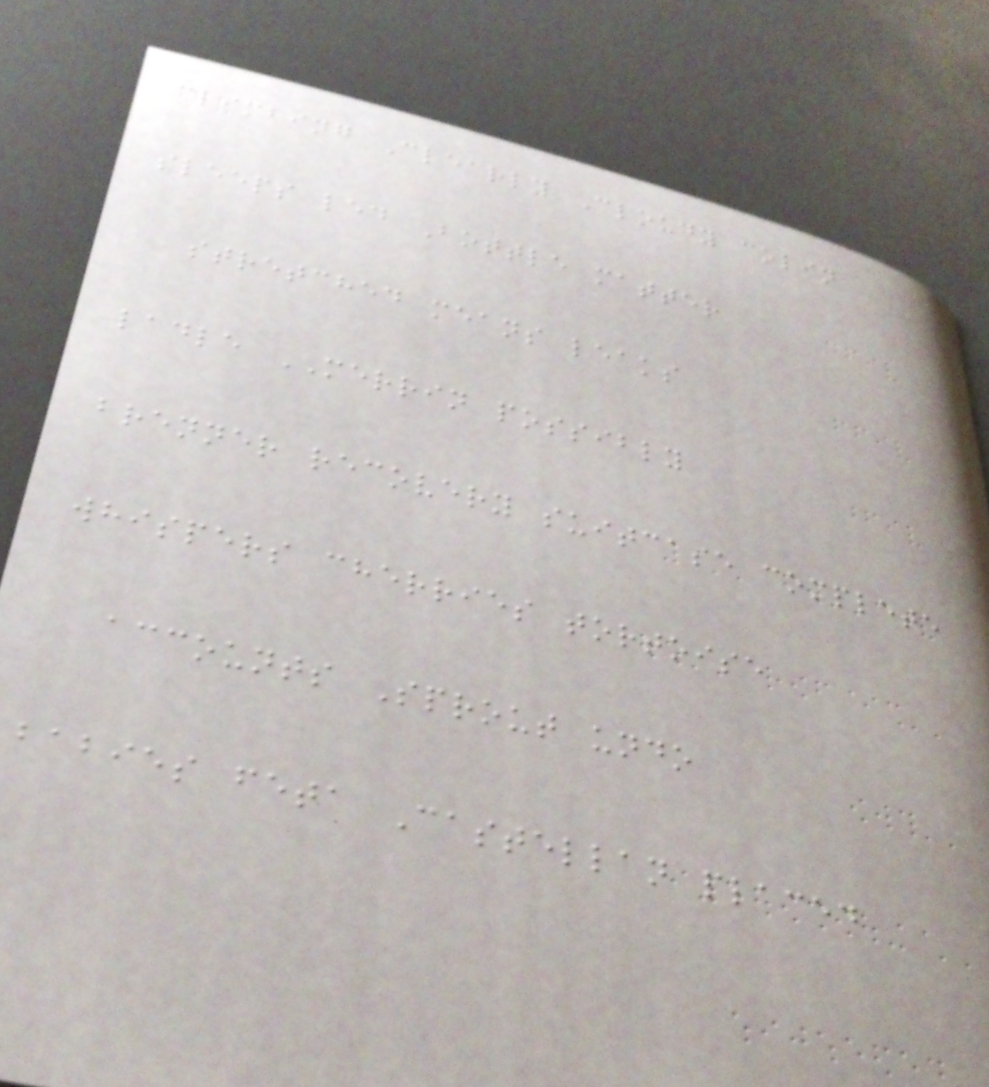climbing Clearly Cloudy colin
sleeps led Bottle matter
stretched means leaks
ladle MERRIN possibly
brenner recovery suitcase complete
whispers cherries tortoise
accounts Sprout undo
babies feta Castellan placed
